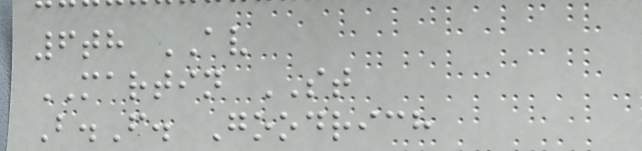6th AV
MARTIN ST
B.F. Goodrich
